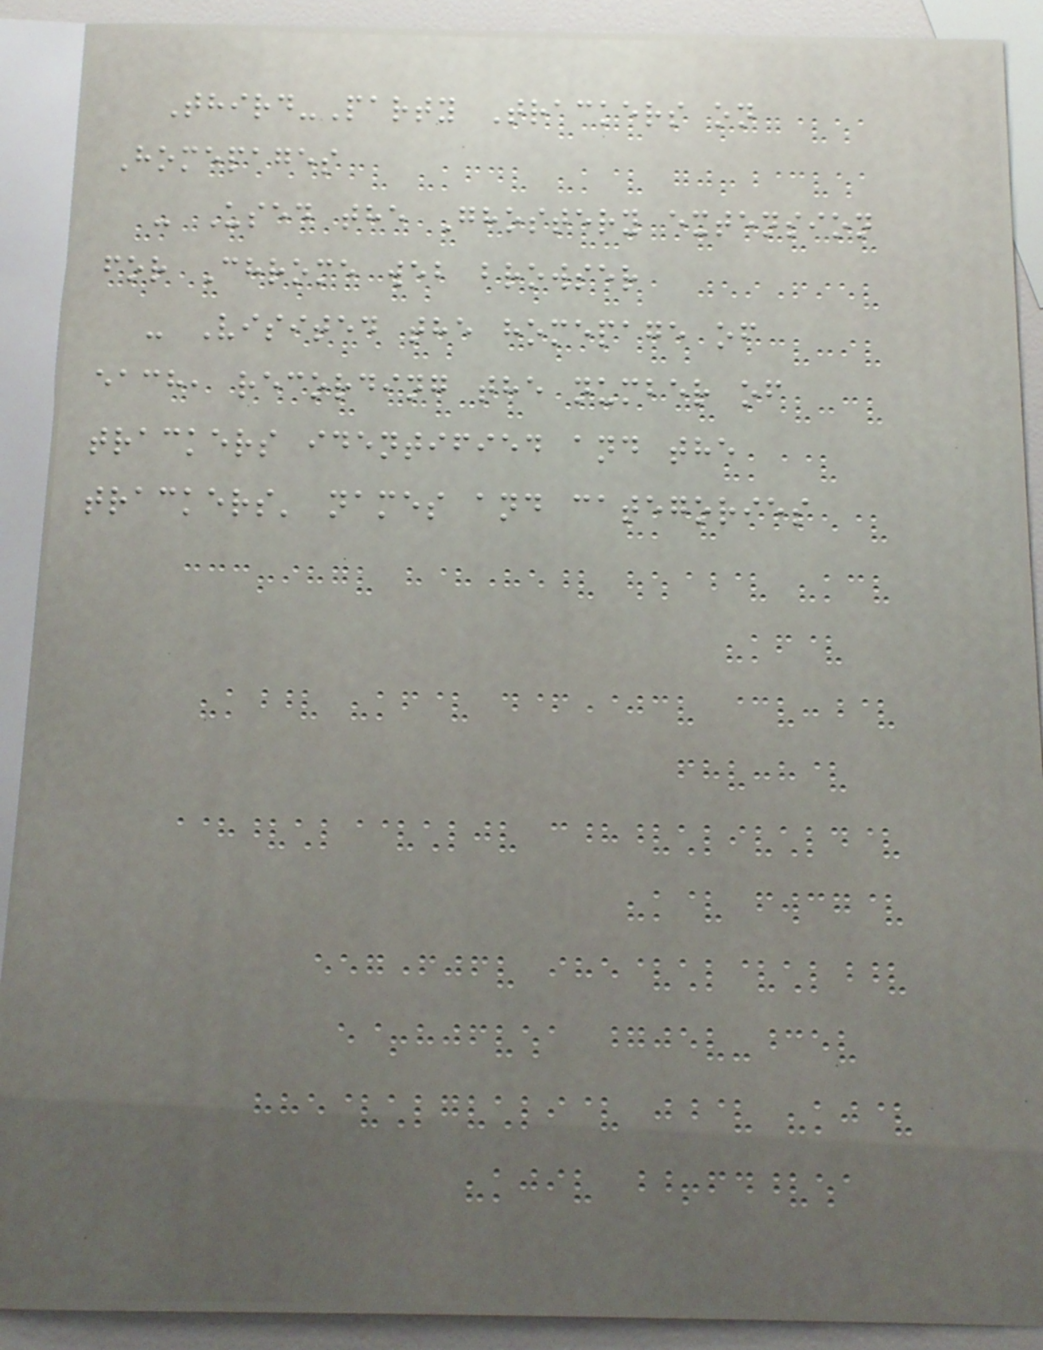Third-Party Trackers on
Homepages
- Used the Ghostery extension
for Chrome web browser
- Visited the homepage of
each, recording the number of
trackers identified and the
trackers' names and categories
